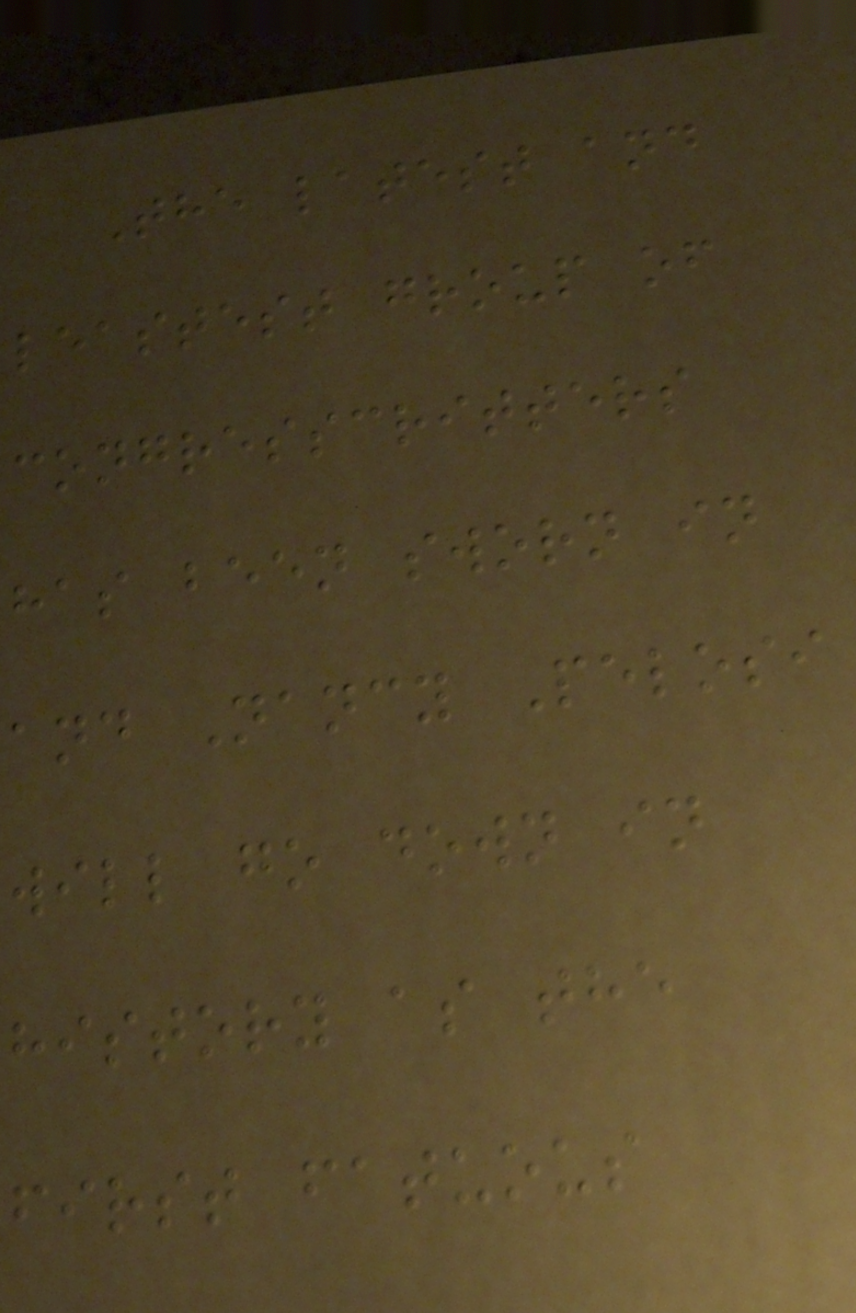The latest and
leastest group of
congresscritters
has been sworn in
and Nancy Pelosi
will go down in
history as the
first fatuous
